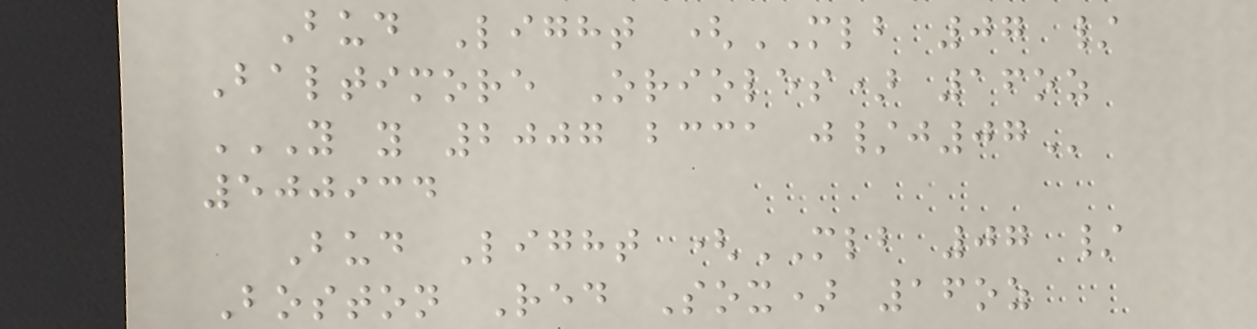Bud Light (MLB 07 /
Baltimore Orioles) 16oz
Y Y 2007 BCCA J/J07
500934
Bud Light (MLB 07 /
Boston Red Sox) 16oz
